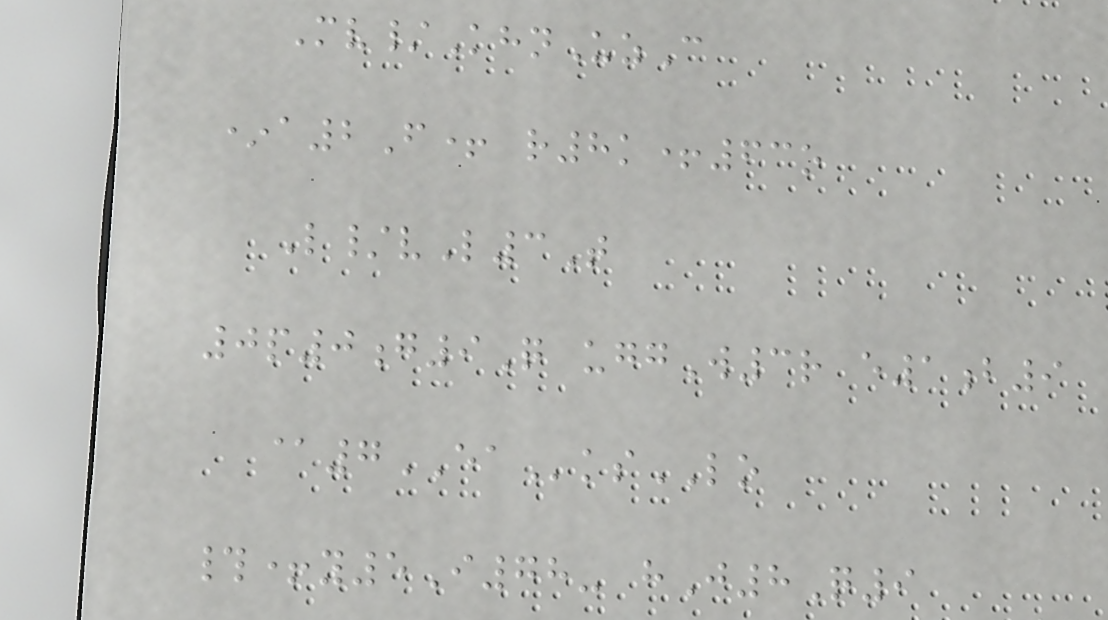Mv/KhnUzC
*a2F+ r8k+63o
L/vL3T
0p0g9Q uggW3r e1b9
@7EAksLO
#+y5I78- hJ8Q9
